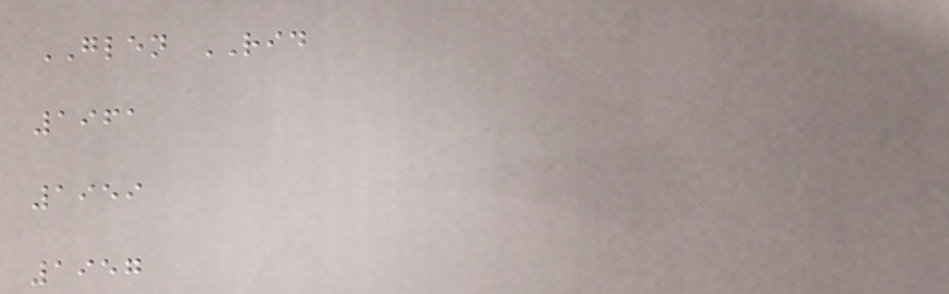GLEN RID
1961
1959
1957
